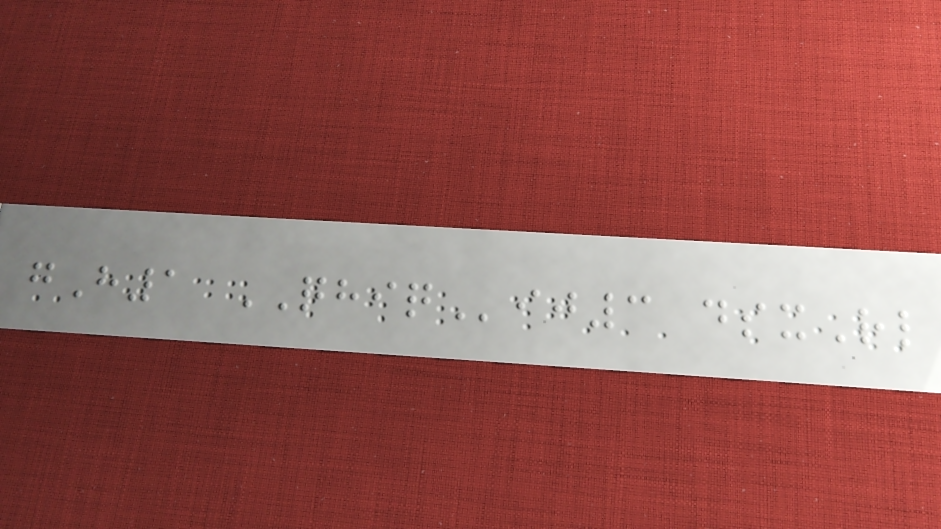gH1 QHIQij3 dsxRl
